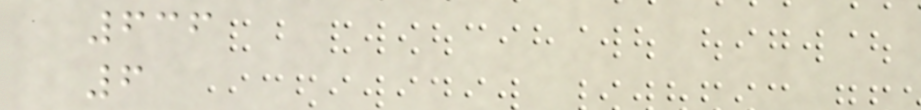636
6
